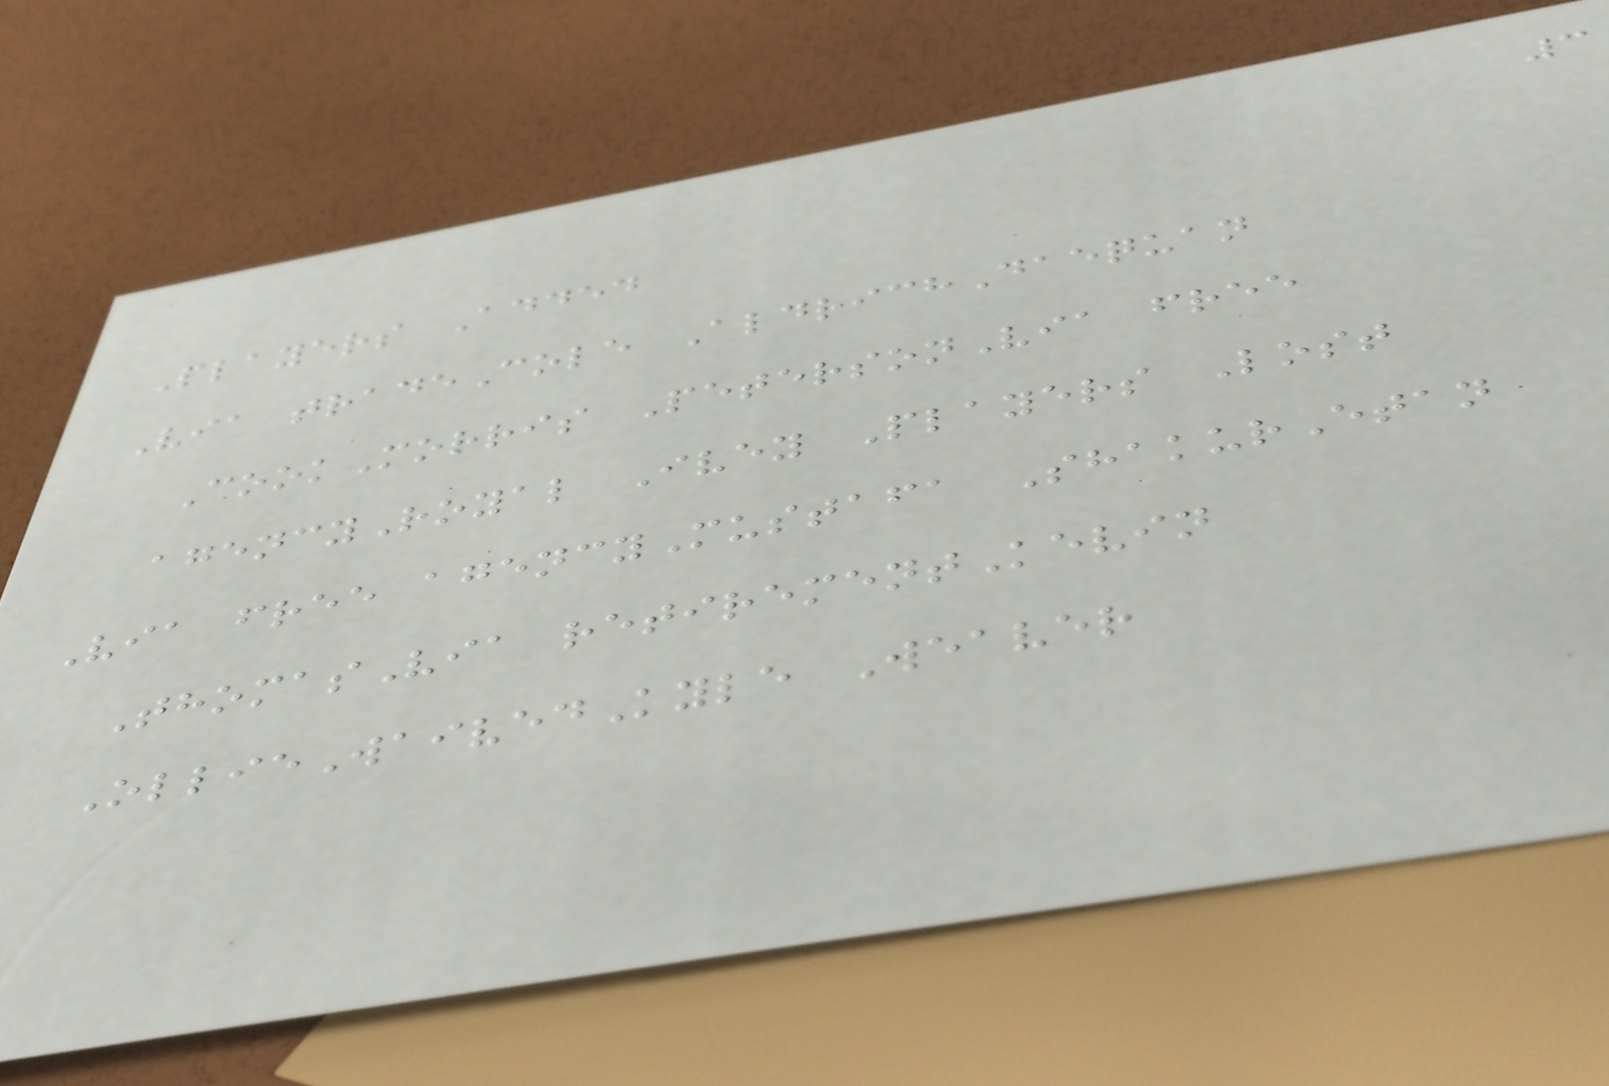3
Players Added
Via tradeCole AldrichDaequan
CookMorris PetersonVia free
agencyRoyal Ivey Players Lost
Via free agencyMustafa ShakurEtan
ThomasVia retirementKevin
OllieWaivedKyle Weaver
